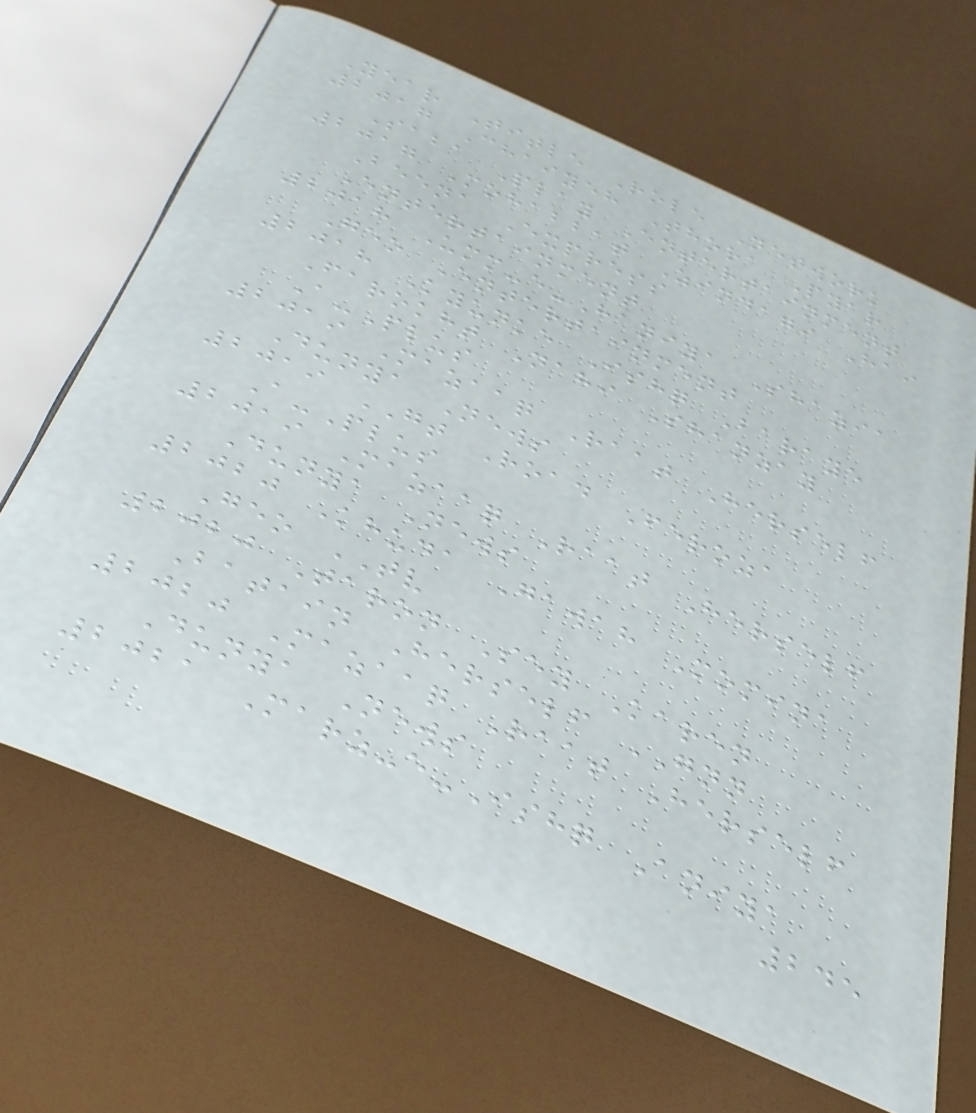Year Title Role Network
2017 Chaiyeh Thora Pyar
Saba Play Entertainment
2017 Mohabbat Zindagi Hai
Beena Express
Entertainment
2018 Umm-e-Haniya Shazia
Geo Entertainment
2018 Kyunke Ishq Baraye
Farokht Nahi Shanzay
A-Plus
2019 Mazaaq Raat Herself
Dunya News
2019 GT Road Feroza
A-Plus
2019 Mazaaq Raat Herself
Dunya News
2020 Khuda Gawah Momina
Geo TV
2020 Taron Sey Karen
Batain Herself GNN
2020 Mazaaq Raat Herself
Dunya News
2021 Marz-e-Ishq Aniya
245
